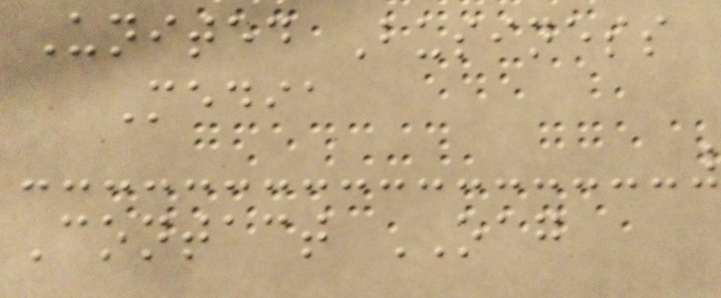United Business
Media
Contact OAG
